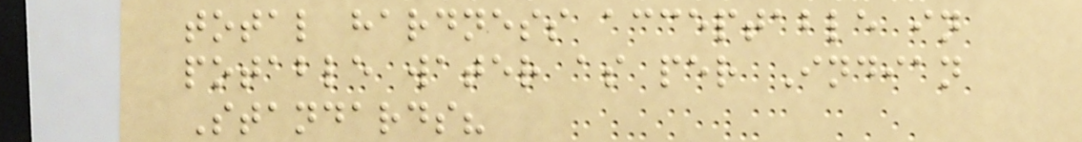total hardness acceptable in
potable water as per Indian
Standards?
